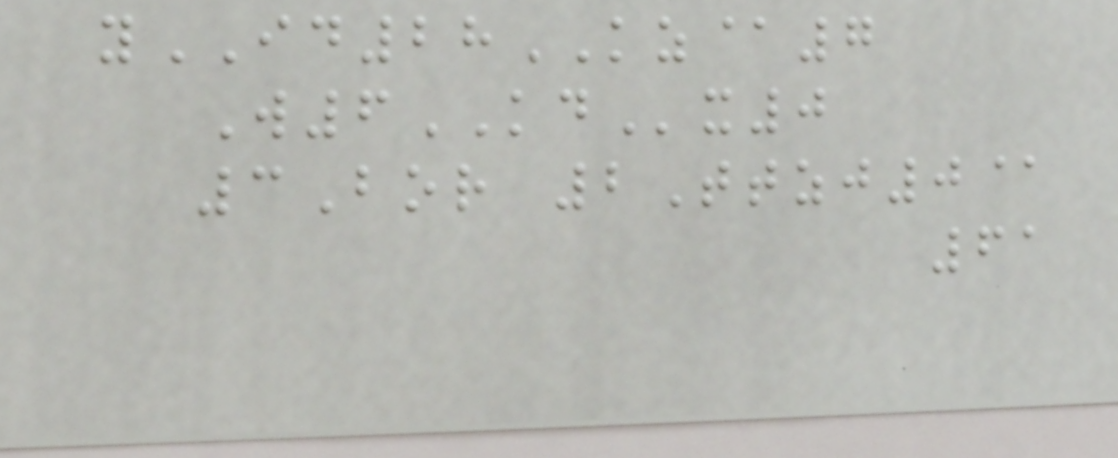yID28KZ@7
W6KDx0
3Bor 2Ttzj0@
61
